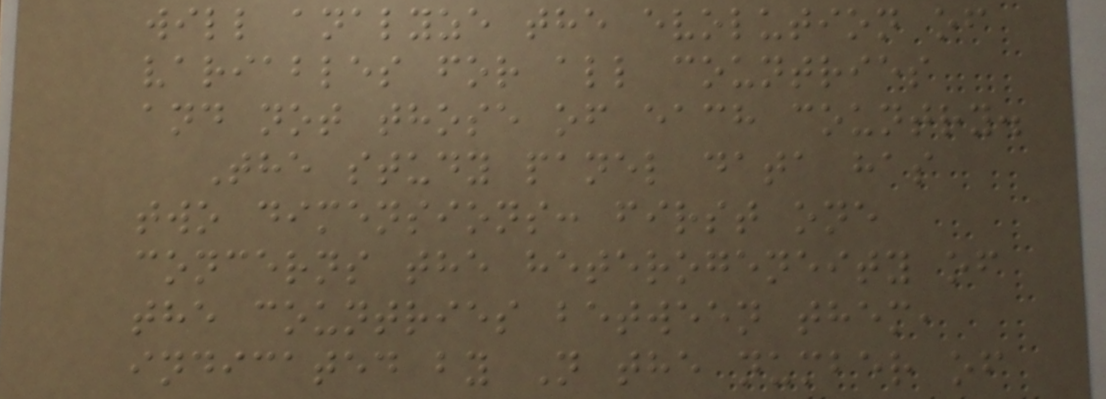will analyze the evolution of
variables for all countries
and not those of each country.
The study panel data has
two dimensions: first one
concerns the heterogeneity of
the countries between them,
indicated by N the number of
